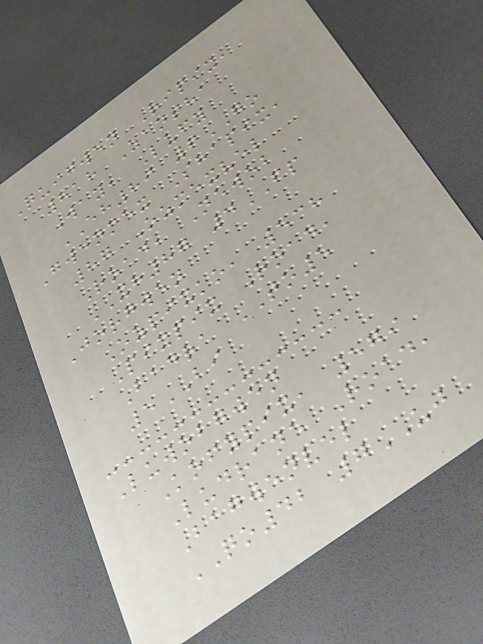Quigwen Ripix,
818 Zansha
Way, Lufy
EH89 6GO
Gwenmex Shapix,
87 Ozmexvel
Road, Newob
XH87 4FP
Jorgwen
Ozpixko, 538
Pixpix Road,
Badra TO5
5BI
Luwobgwen
Kofypix, 579
Ludrane Road,
Bagwenvel
QO42 7UJ
